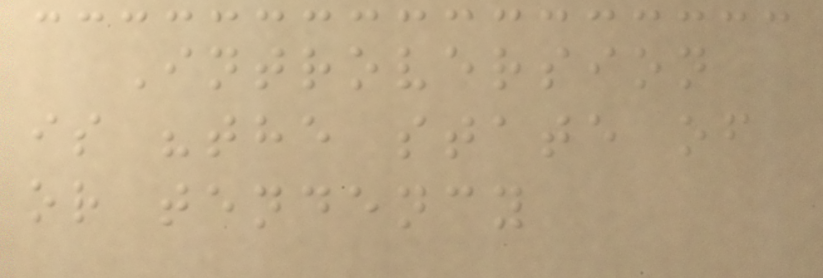Introversion
is "the state of
or tendency
